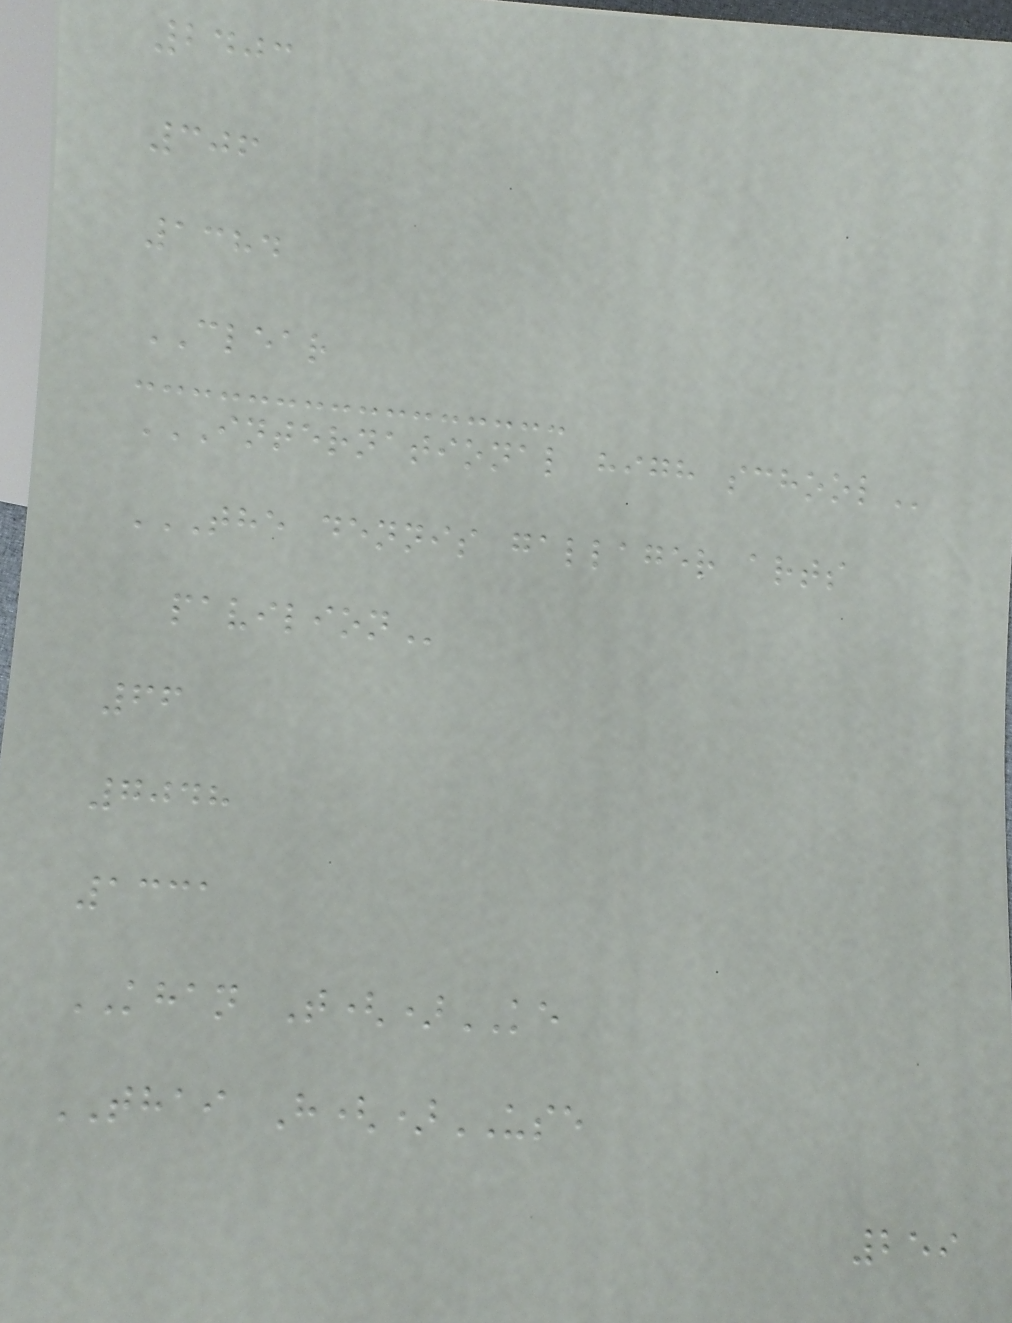2403
306
1384
CLEAR
INTERNATIONAL HIGH SCHOOL
THE DENNIS GALLAGER ARTS
PAVILION
66
7048
1331
KHAN T()KE
THAI H()USE
259
